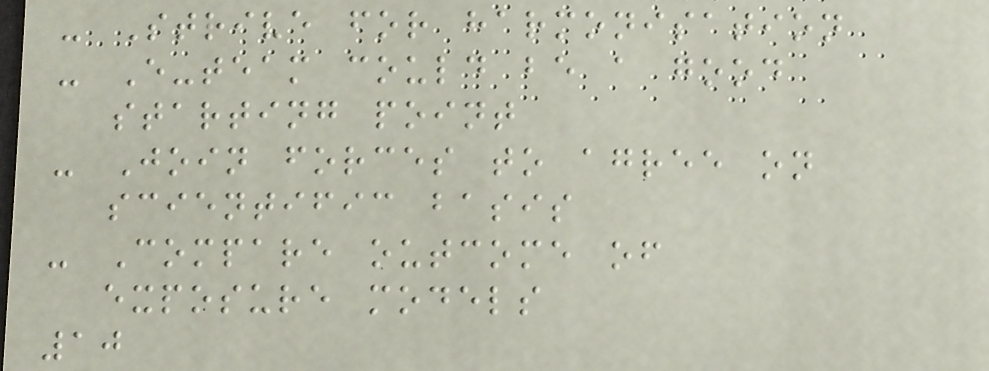- Strive for harmonisation
- E-team could be a good
starting point
- Join forces to agree on
scientific basis
- Compare outcome of
exposure models
10
